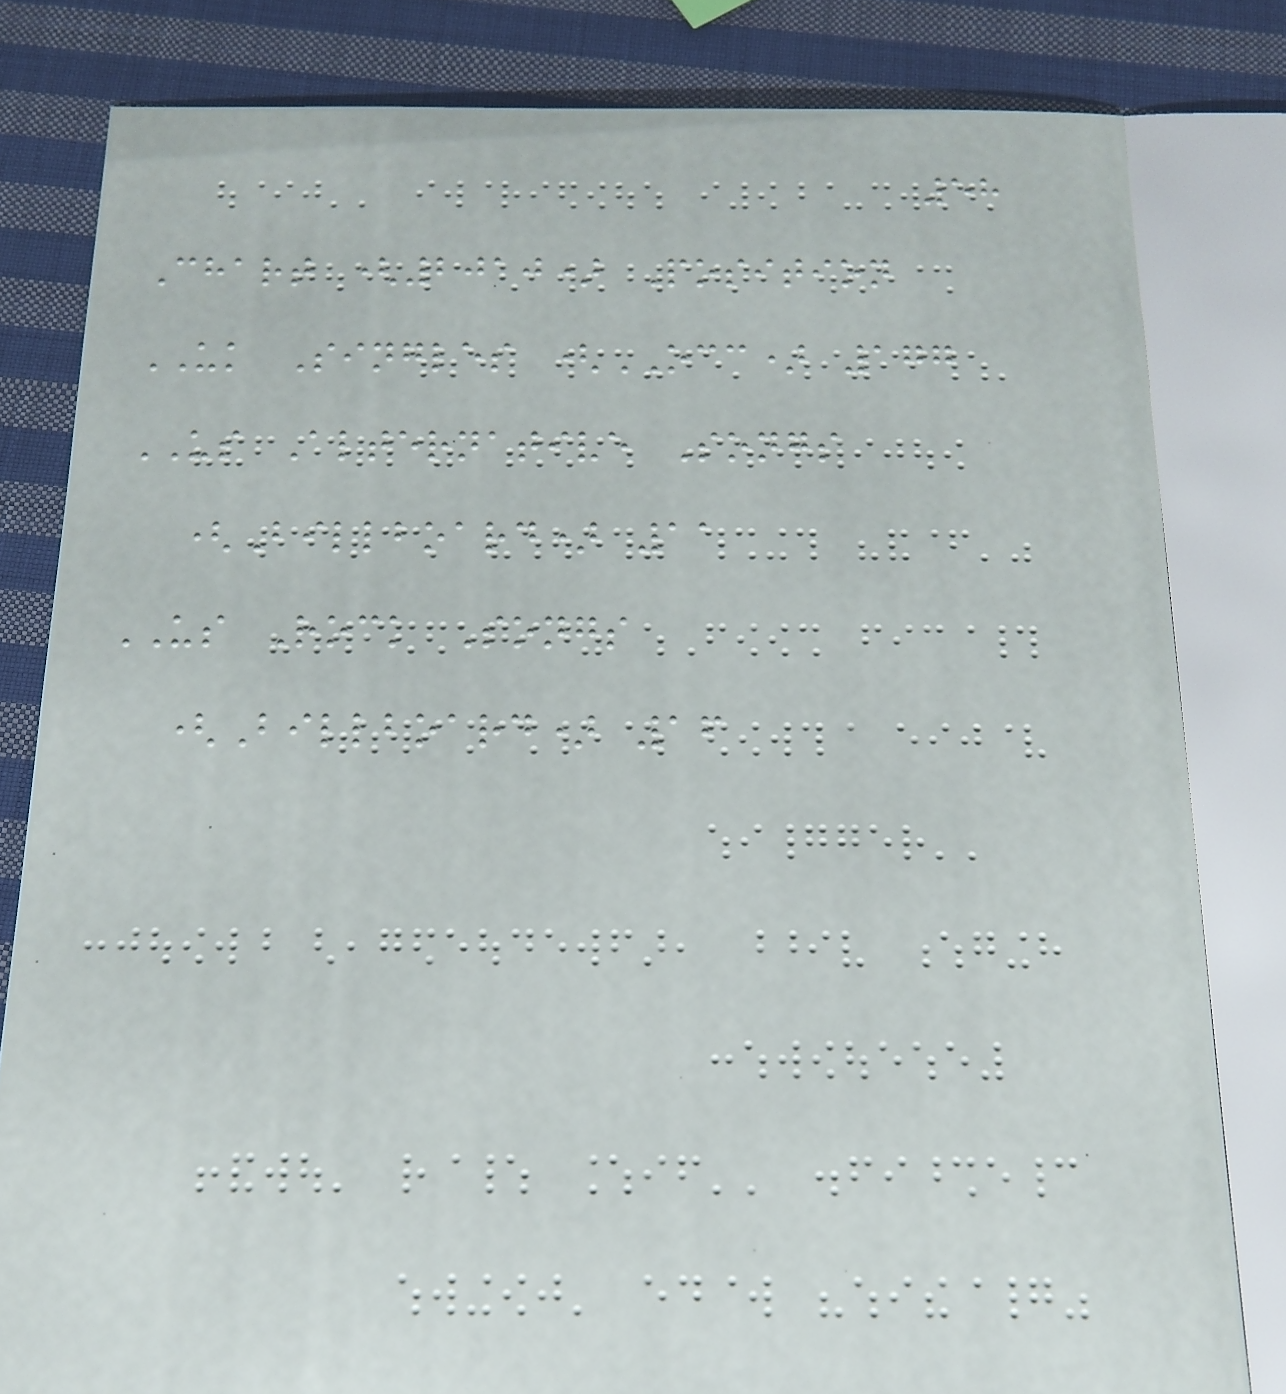58
Chart (2010) Position
UK Singles (OCC) 177
US Alternative Songs
(Billboard) 11
US Rock Songs
(Billboard) 16
